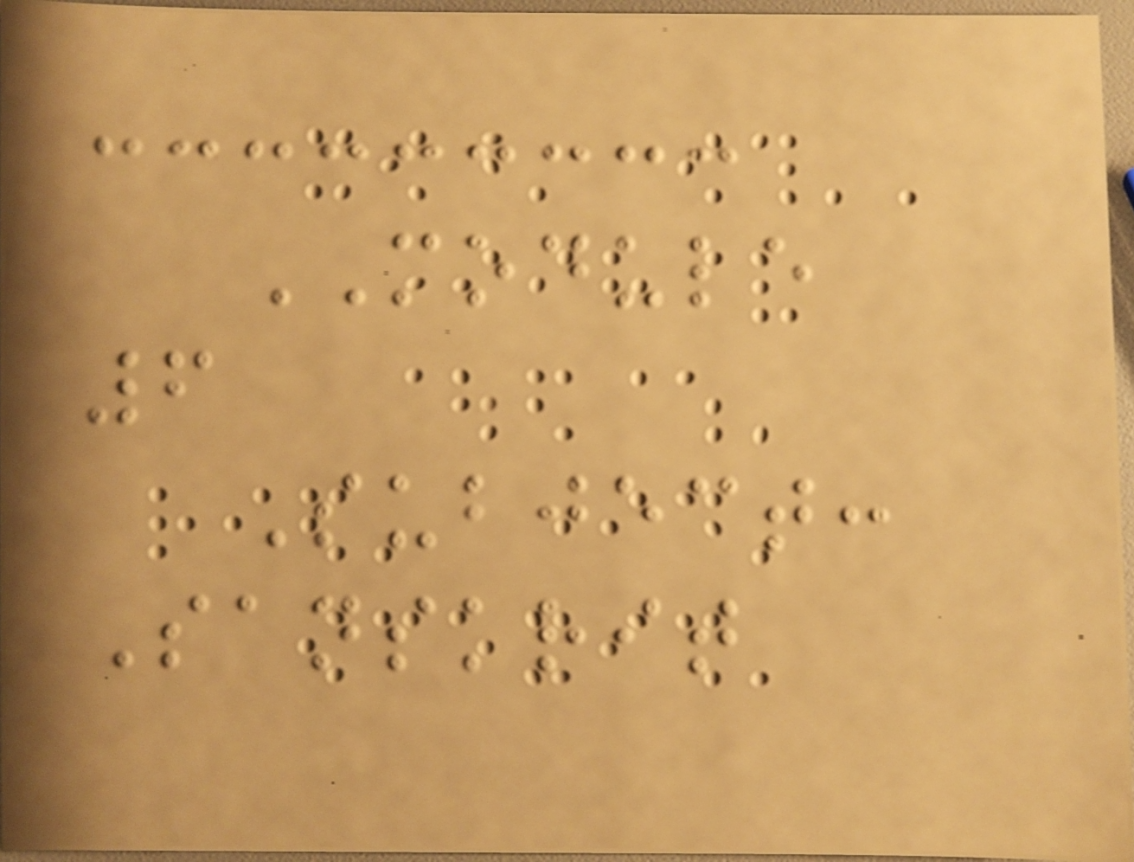MODULE
6
Subject:
Sanskrit
